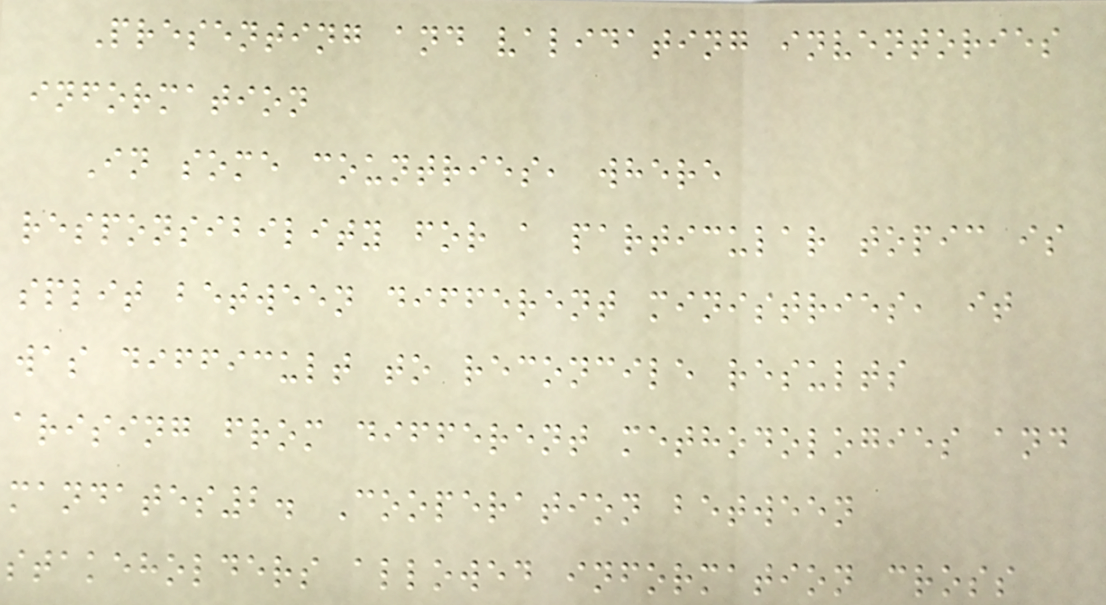Presenting and validating inventories
information
In some countries, where
responsibility for a particular topic is
split between different ministries, it
was difficult to reconcile results
arising from different methodologies and
mandates2. Cooperation between
stakeholders allowed information cross
